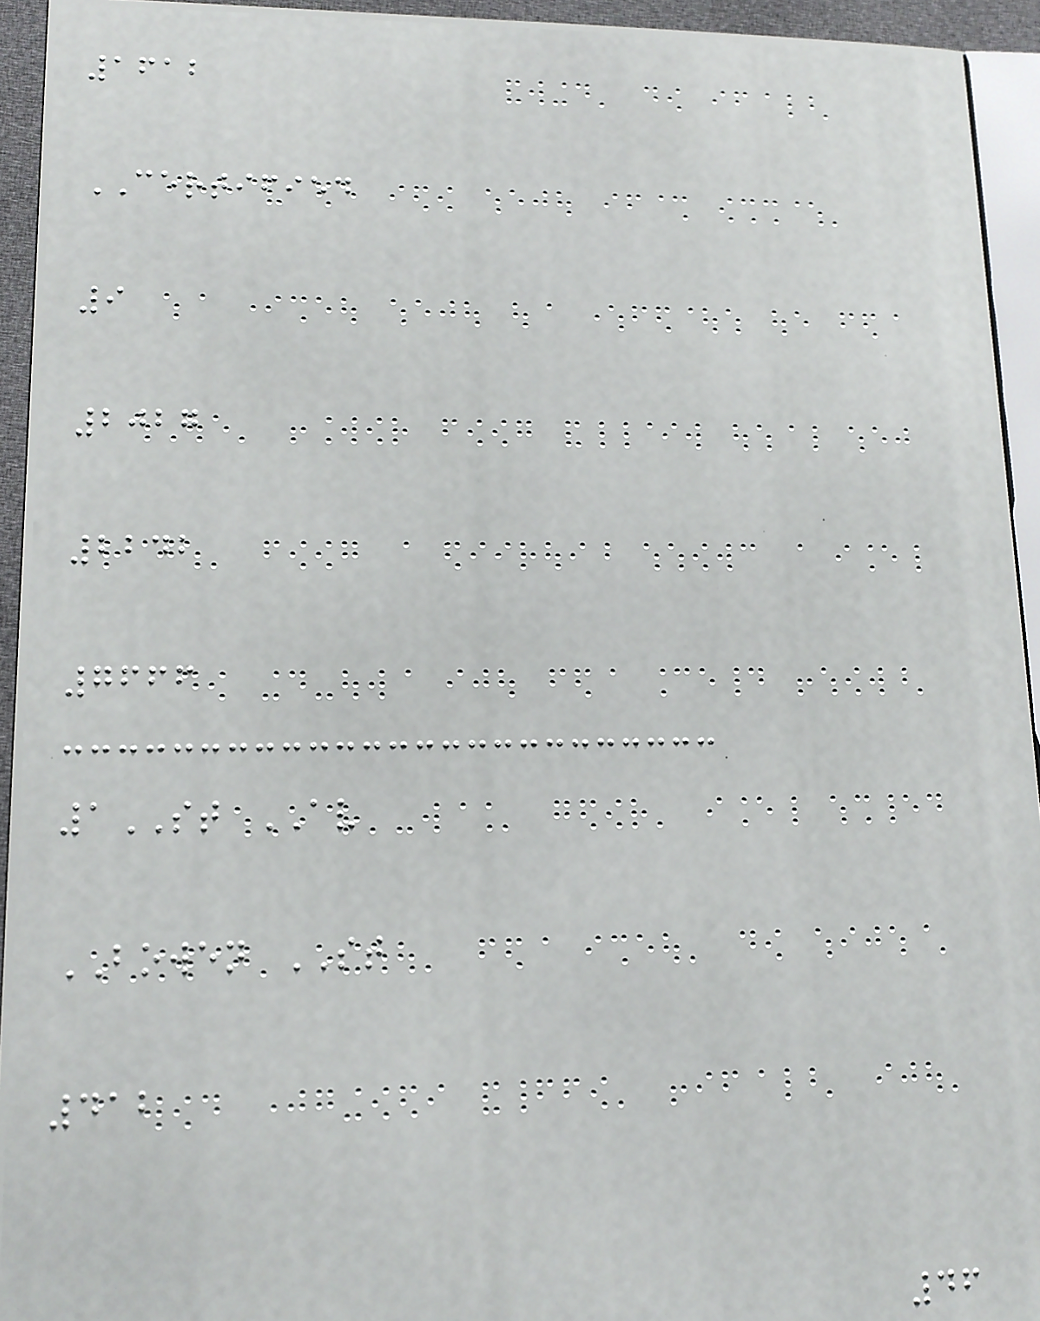1612
CERTIFIED
9
2027
2242
7666
1ST AV
BOWEN ST
412
46
